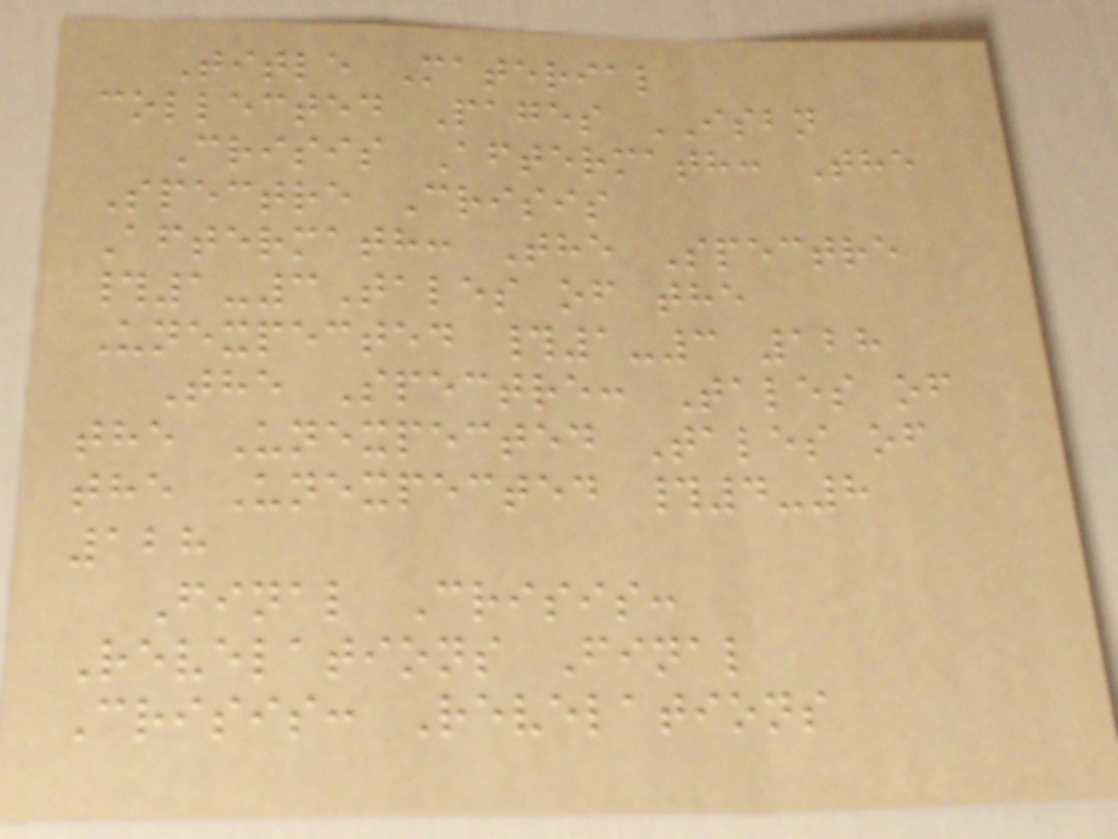Title Material
collected Pages ISBN
Crisis Aftermath: The
Spectre Crisis
Aftermath: The Spectre
#1-3Tales of the
Unexpected #1-3 128
The Spectre: Tales of
the Unexpected Tales of
the Unexpected #4-8
128
Final Crisis:
Revelations Final
Crisis: Revelations
